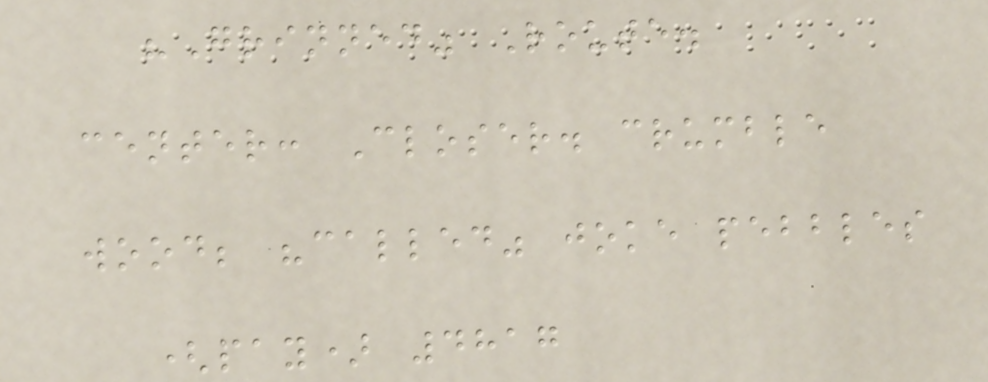"Grinned" Route.
center: Closer. crumble
wood; "called" joke pebbles
(pay) 4817
